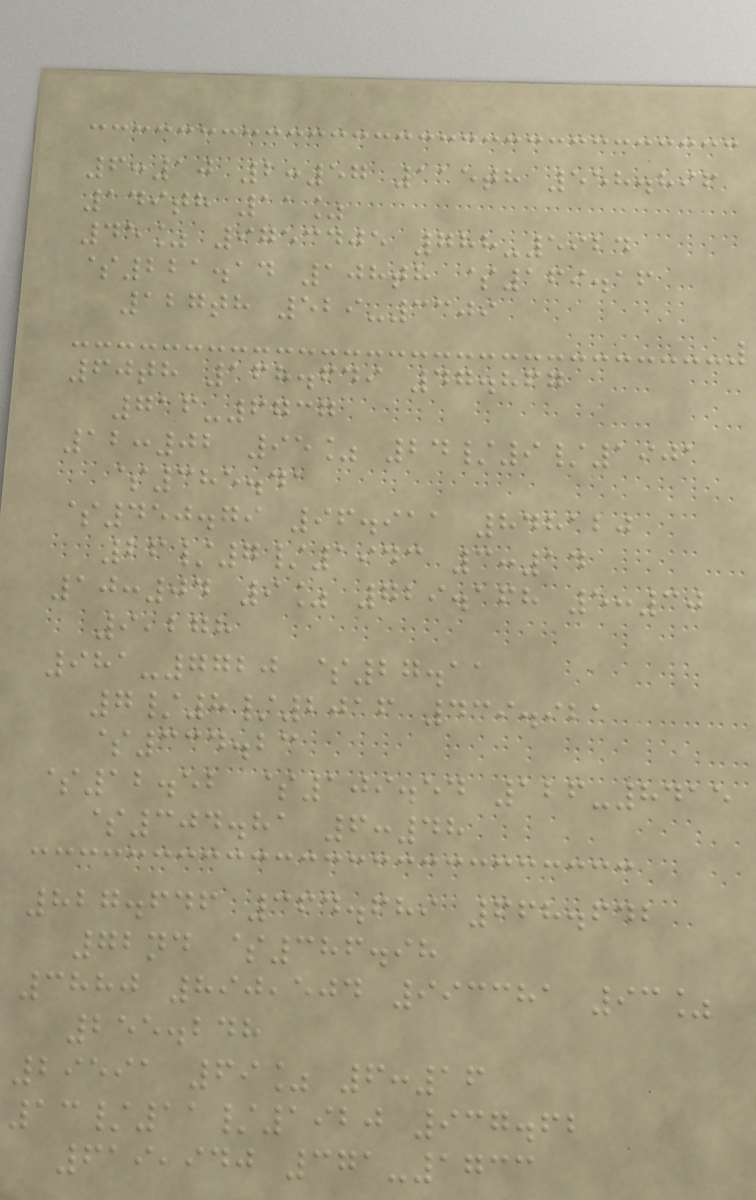6:10 2:57 115th 558.896
149th 11%
45% 9753405 788-5924
$221.14 108th $169.16
127th 529-3309
60th 168.649 47.867
716-6737
12:02 95% 24/9/1901
$385.41
$450.79 96.911 848120
26/7/1943 3:14
10:04 9% 729.168 5:30
9,278
981-7720 $27.11
7/8/2016 439.921
$334.23
$12.52 $109.54 126-8415
$304.81 6:48
827.646 364.689 668.642
72nd $386.98
3880 890,504 993381 93%
255.248
29591 69% 6:16
13/11/1920 937.62
619,940 371-1733
